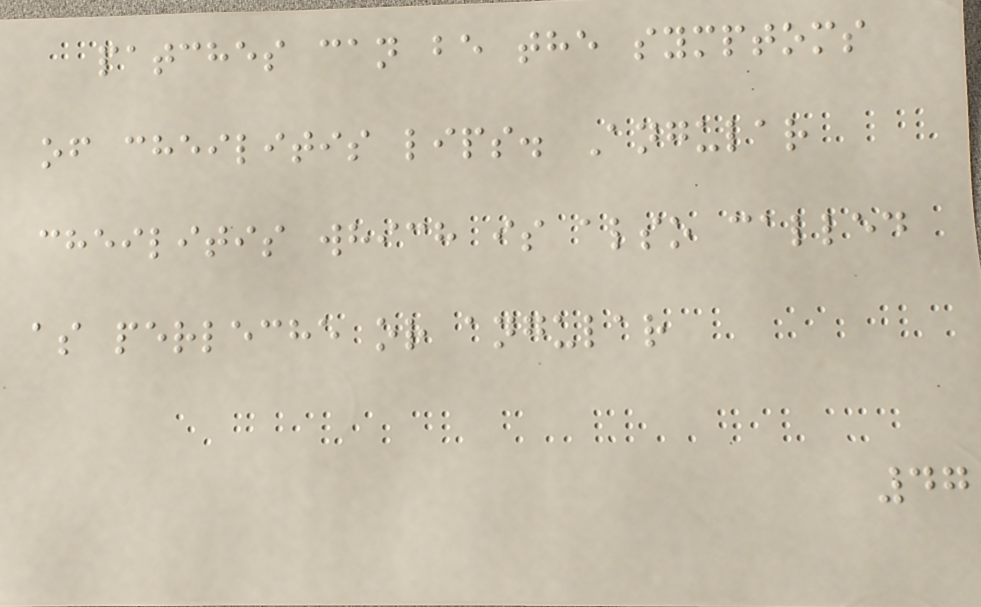patches can be the symptoms
of cheilitis lips. Angular
cheilitis which is also called
as perleche or angular
47
